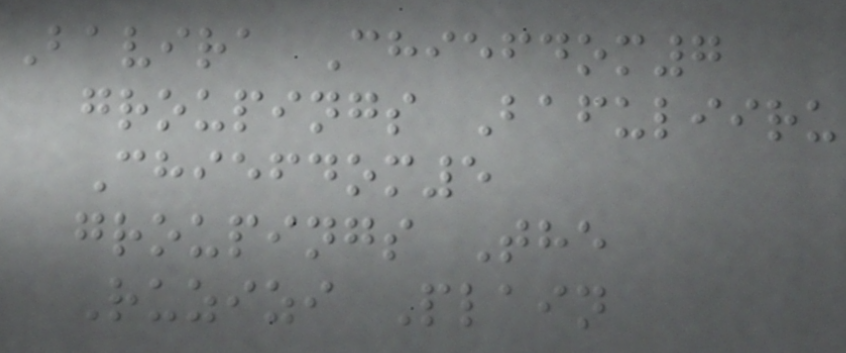Bavira Chiefdom7
groupings Bafuliiru
Chiefdom5
groupings The
Ruzizi Plain
